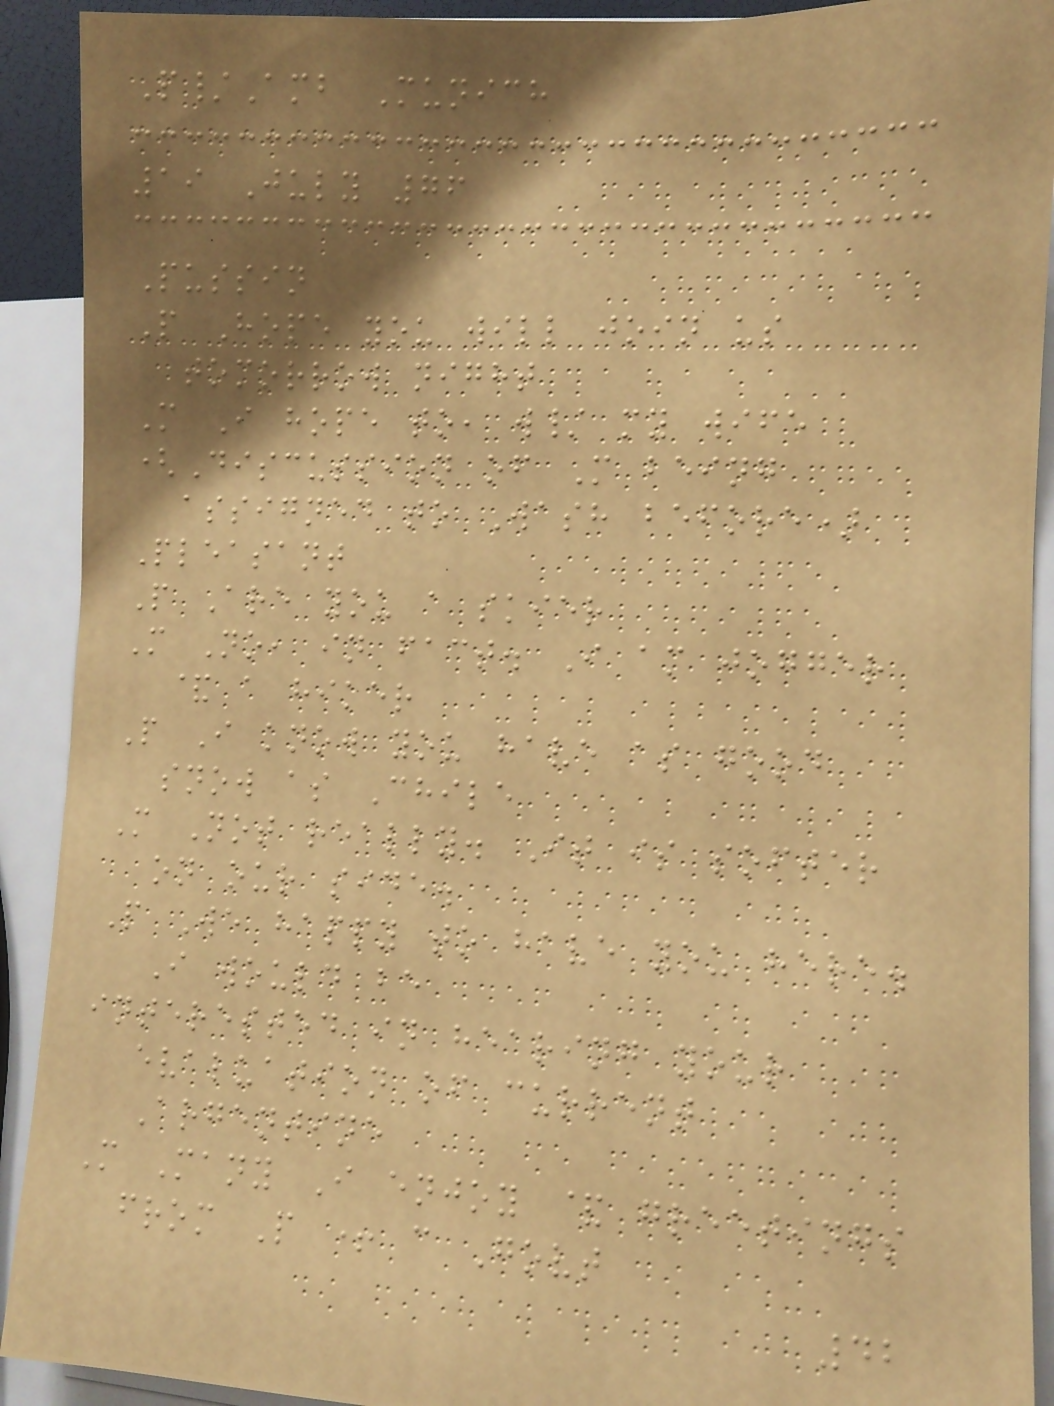P/Amb Munich
19 July 76
Pussin
P Hope you will join us
tomorrow night
M I hope to, w/ my wife
(Discussion of M being
assigned to Wash before)
Pleasant
P Are you a skier
M No, in fact. I am jogger
& a hiker
P I know you have as good
snow as Chile
M Not really. It is softer
on our side.
P We happy to have you here.
I would be
interested in hearing your
evaluation of current
Argentine
M Many I enjoy & greetings
from P + c Govt
42
